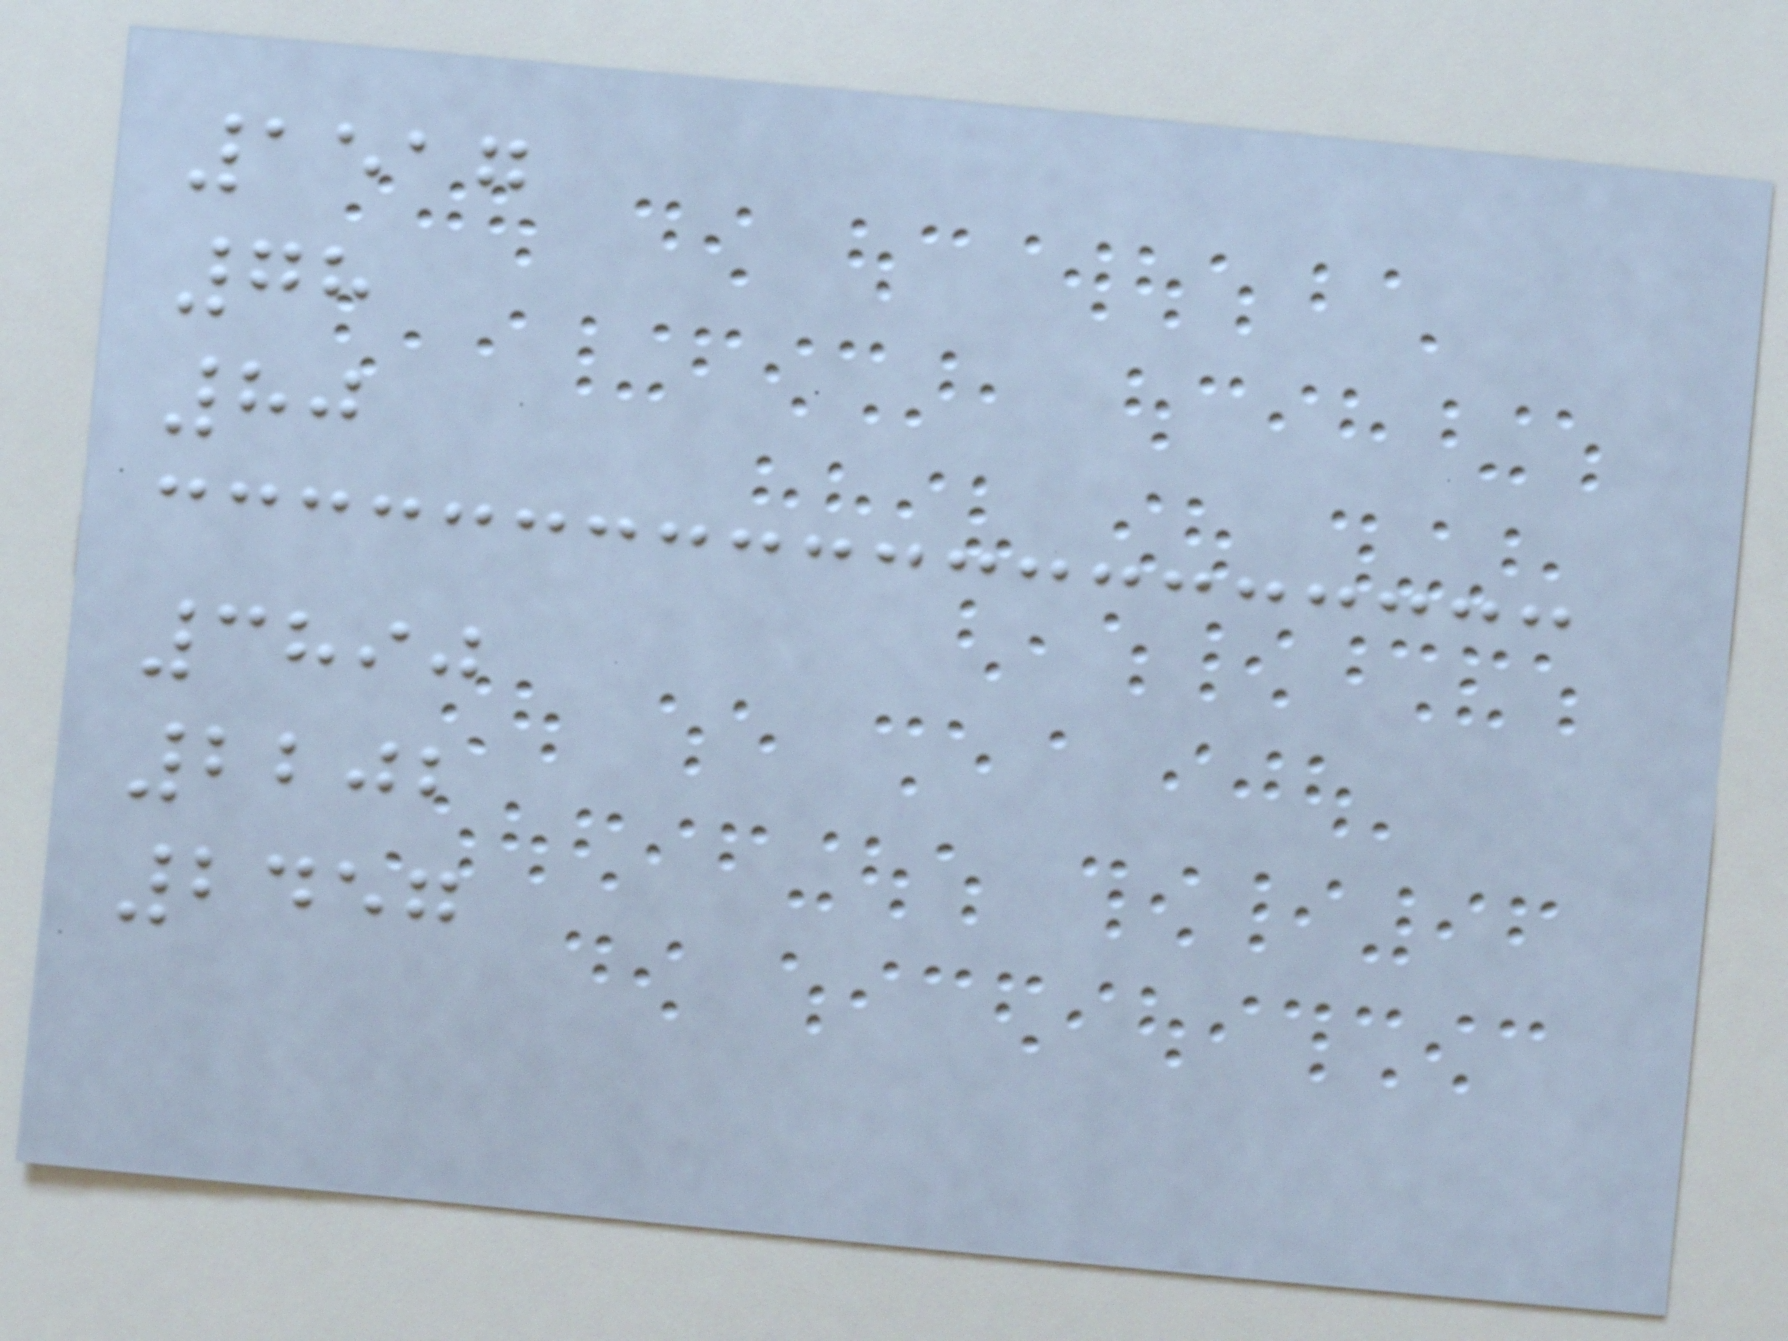1517
78
80
3890
2202
2457
